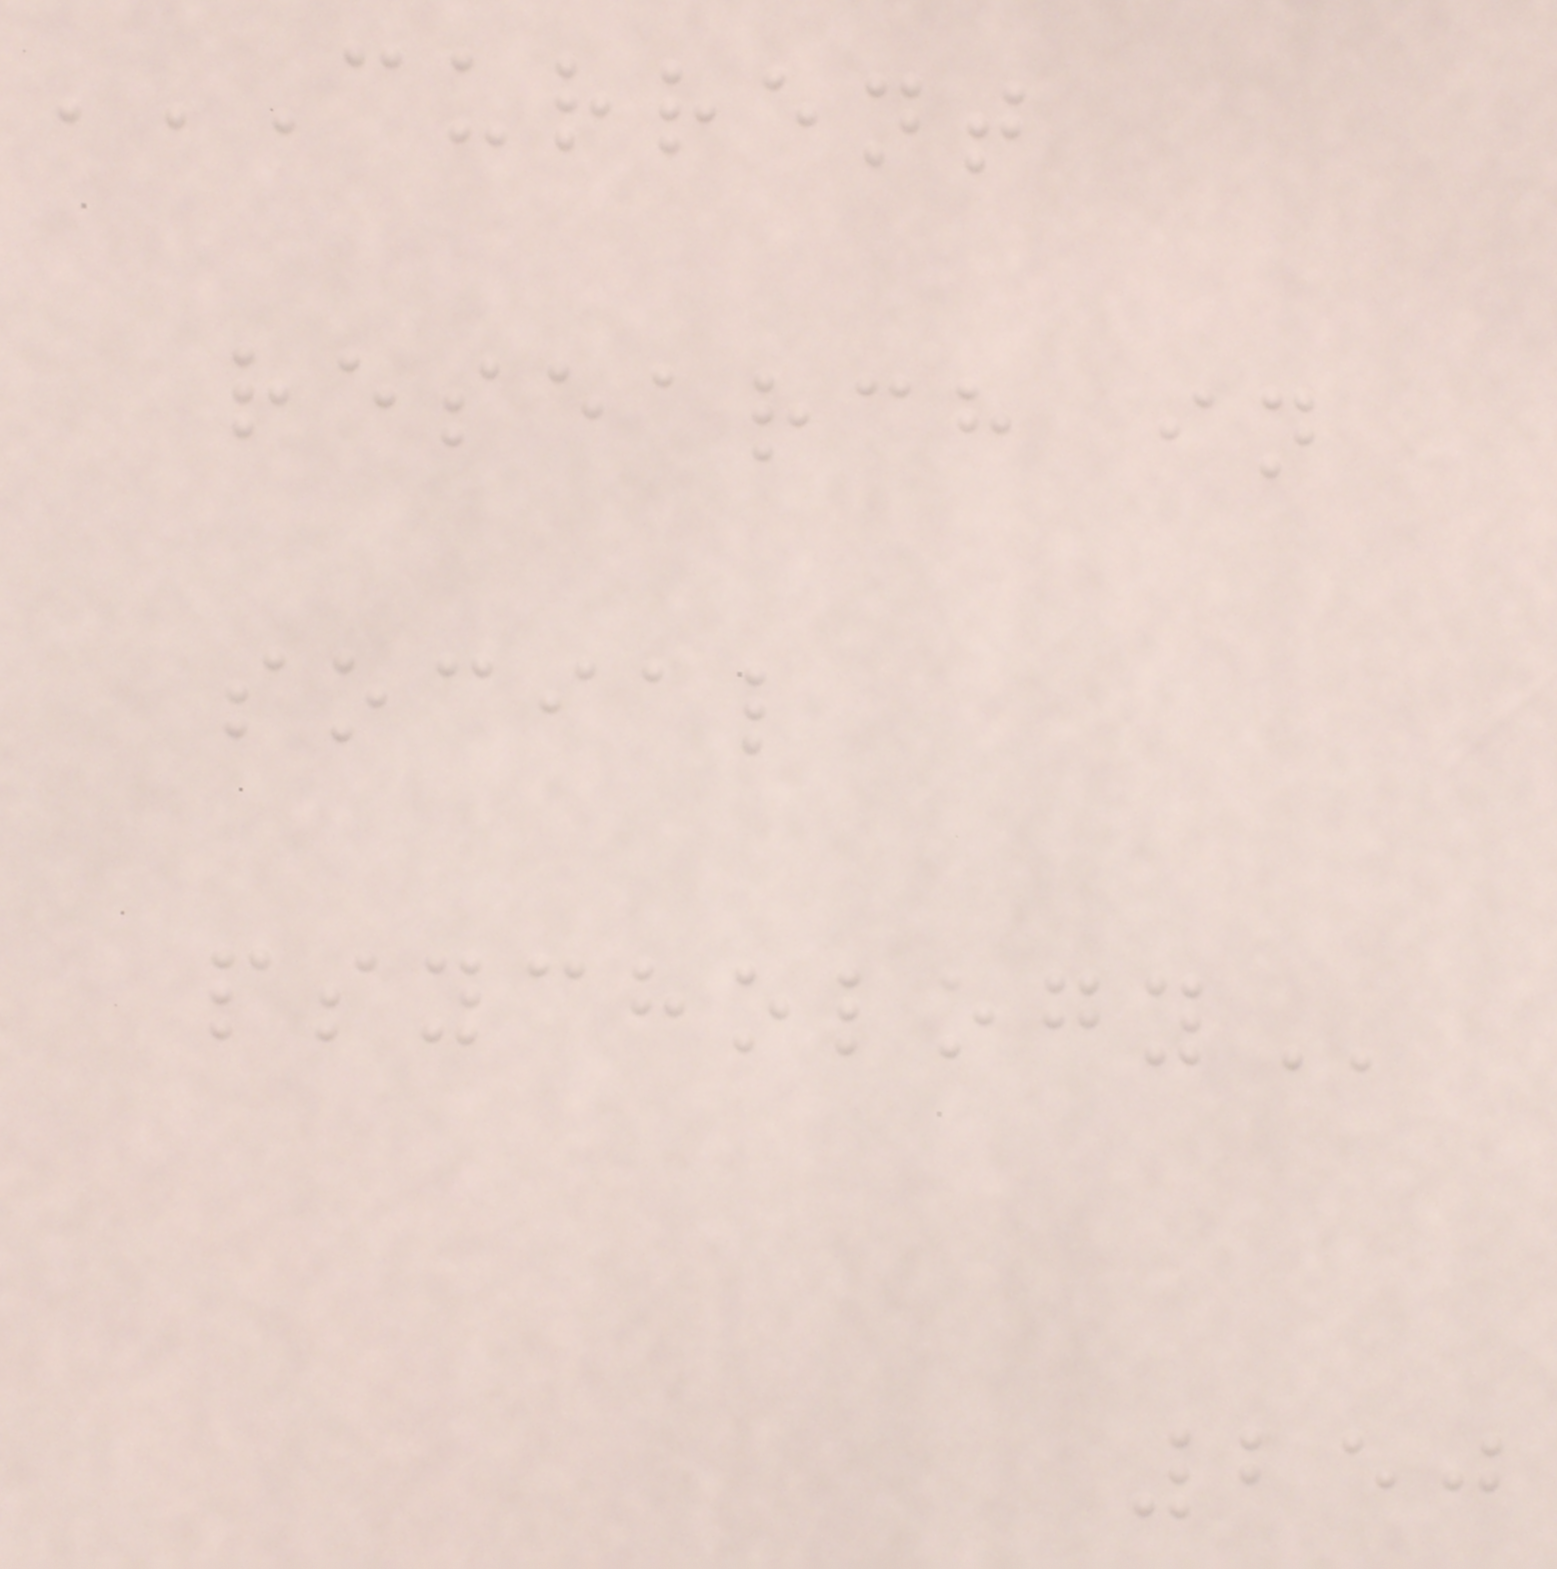CURRENT
RESEARCH IN
SOCIAL
PSYCHOLOGY
250
